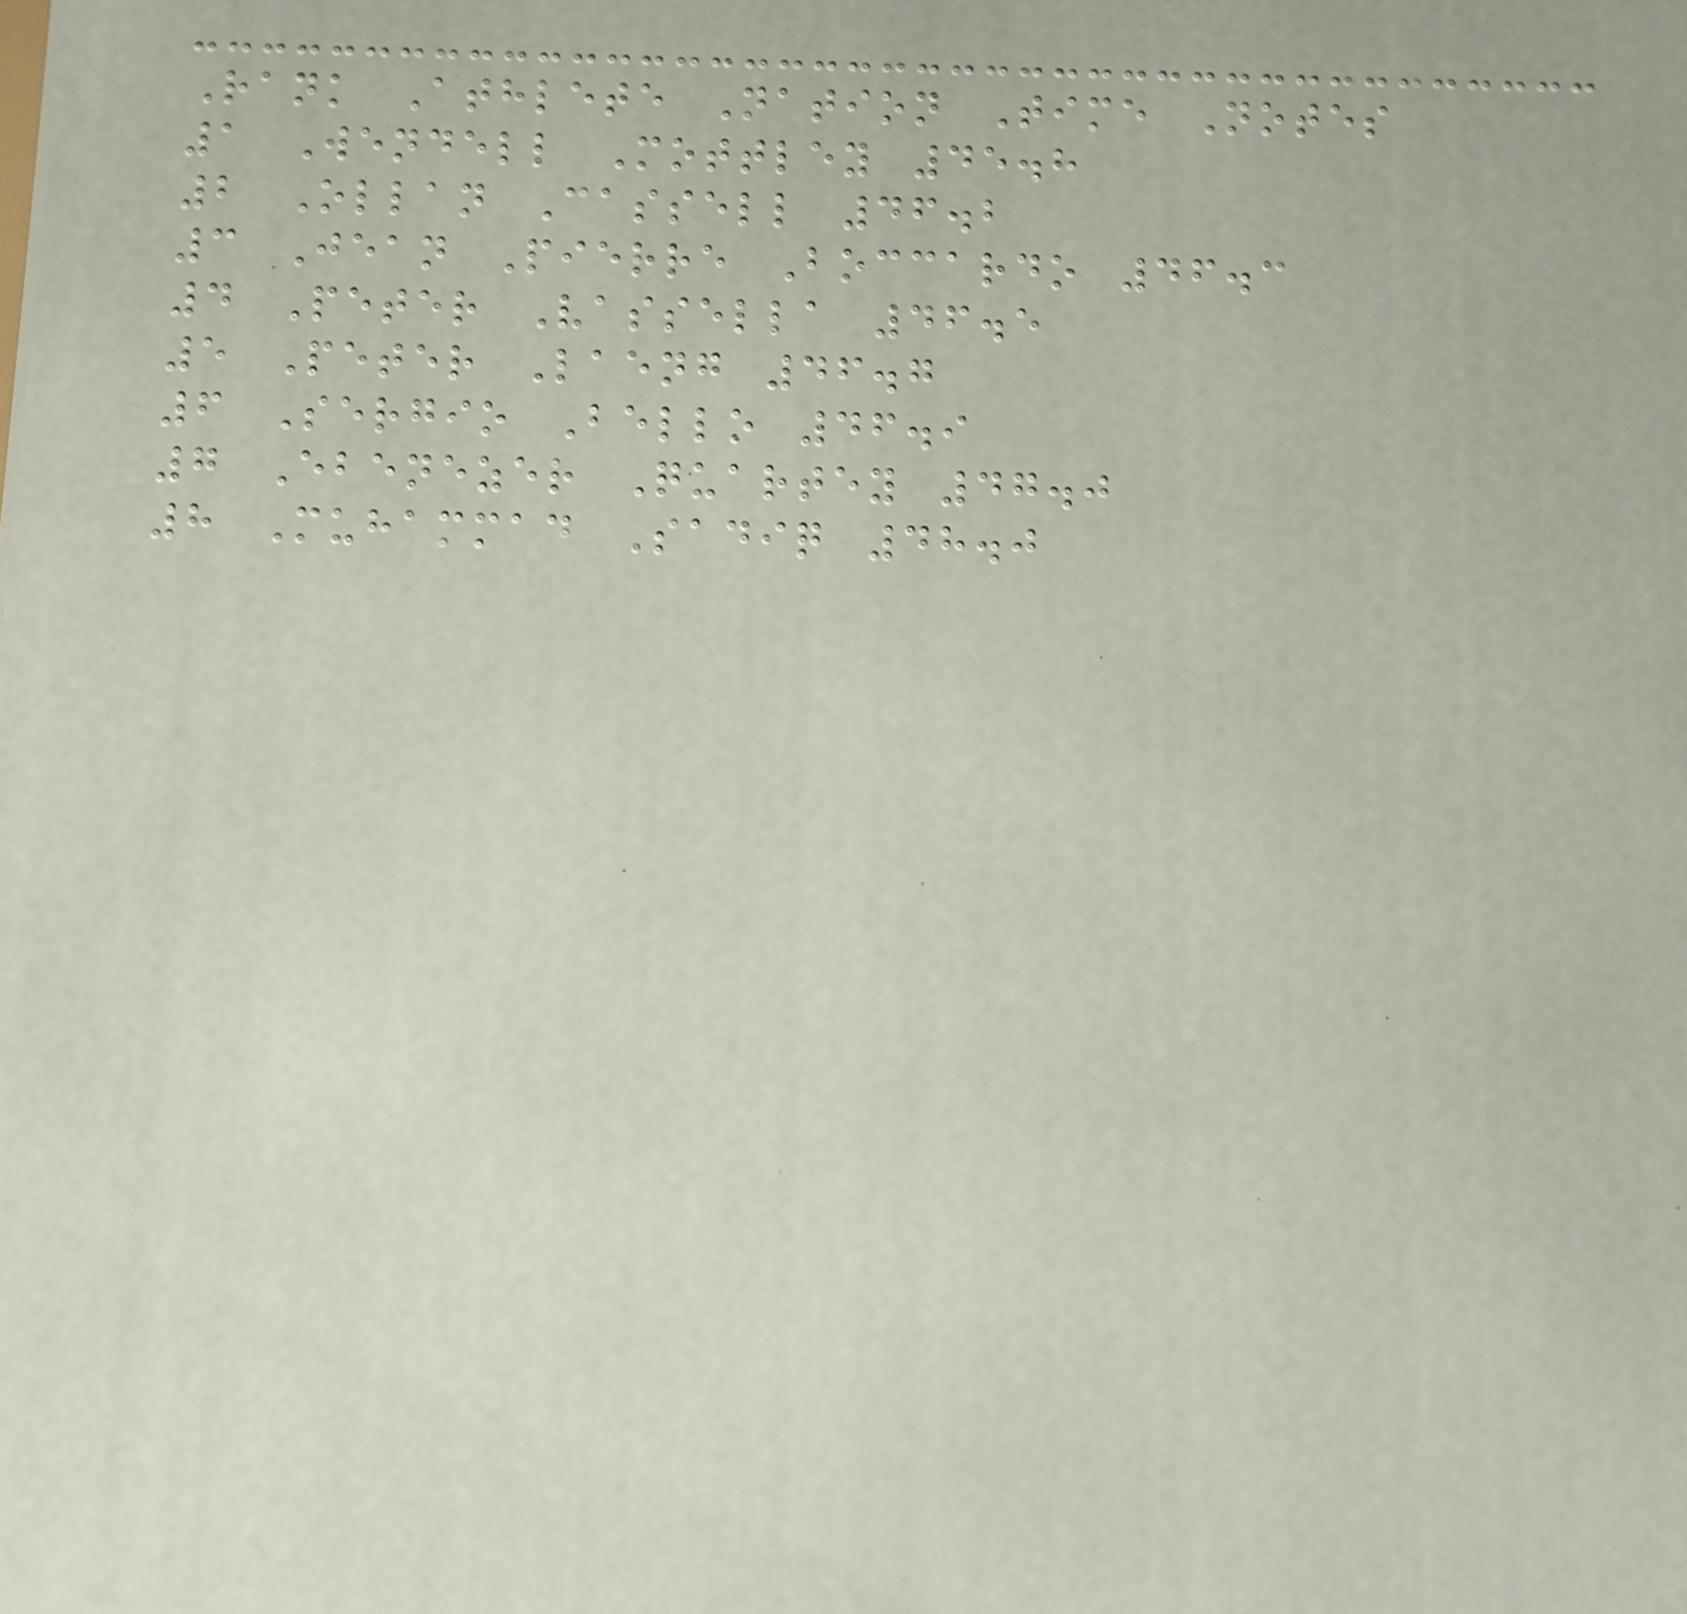Rank Athlete Nation Time Notes
1 Wendell Mottley 45.8
2 Ollan Cassell 46.2
3 Jean Pierre Boccardo 46.3
4 Peter Vassella 46.5
5 Peter Laeng 46.7
6 Sergio Bello 46.9
7 Ebenezer Quartey 47.0
8 Muhammad Sadiq 48.0
